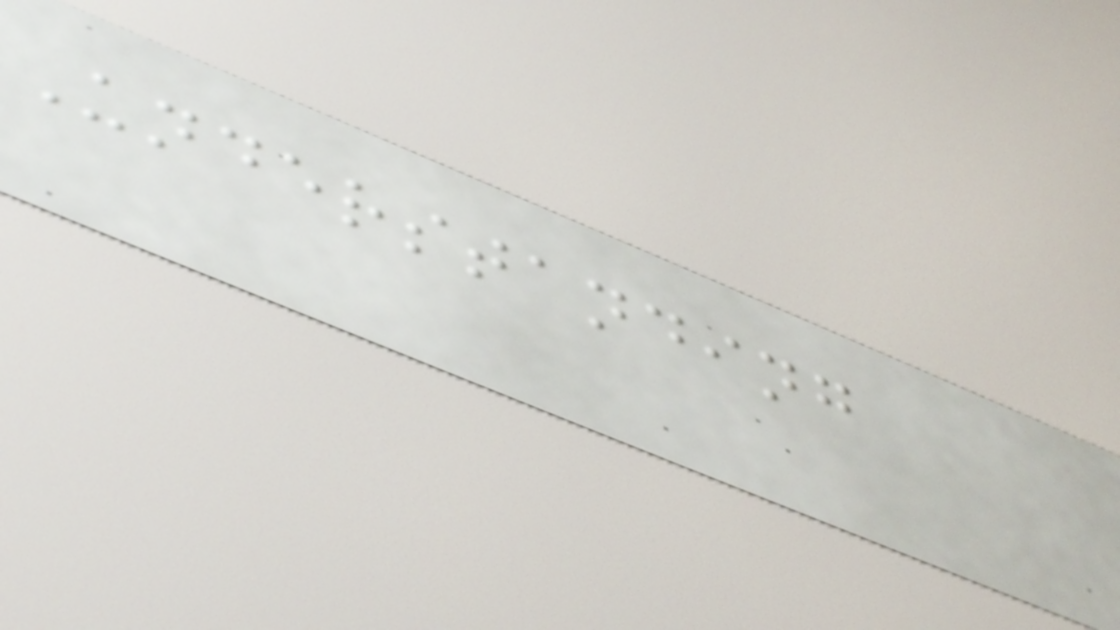Understanding
